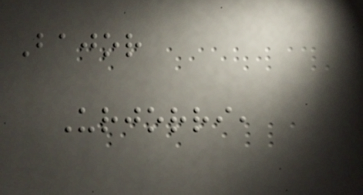Bajor
Urjorri,
